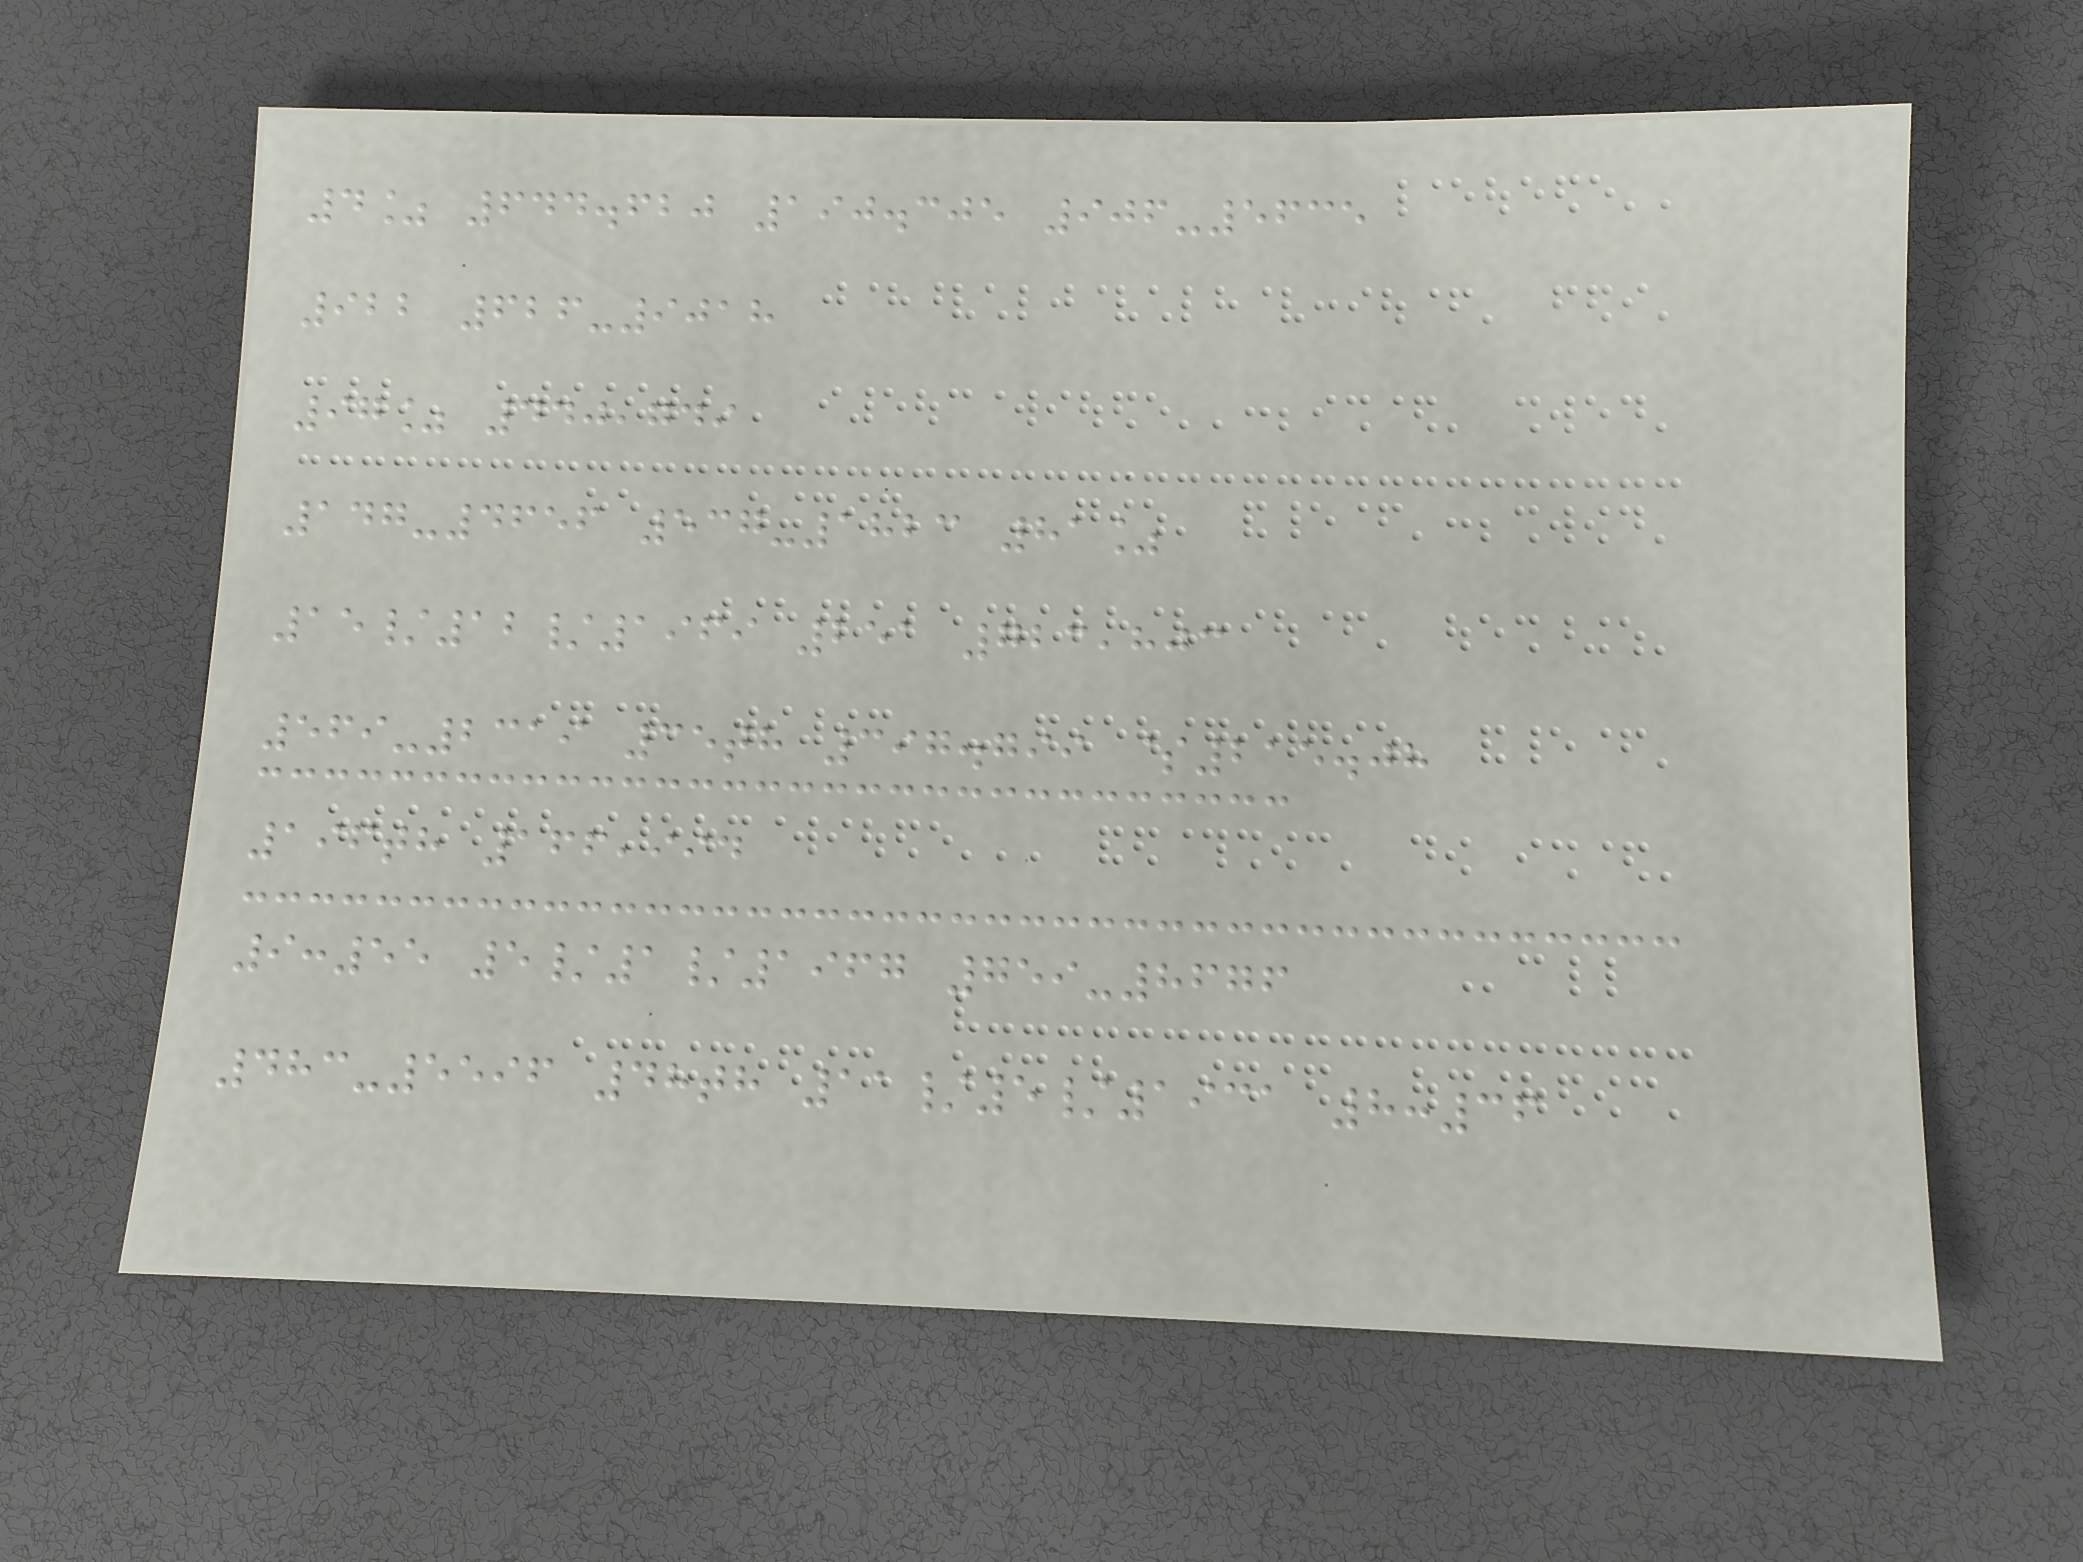4% 644.620 190.305 906-5635
922 626-9018
97% 440,749
147-4656 537-1823 81%
15/12/1969 251 723,803
569-2319 35th 397.799 $215.08
196th 166,994
9:55 5/1/1967 759-8676
483-5596 48th 11/5/1931 8:36
